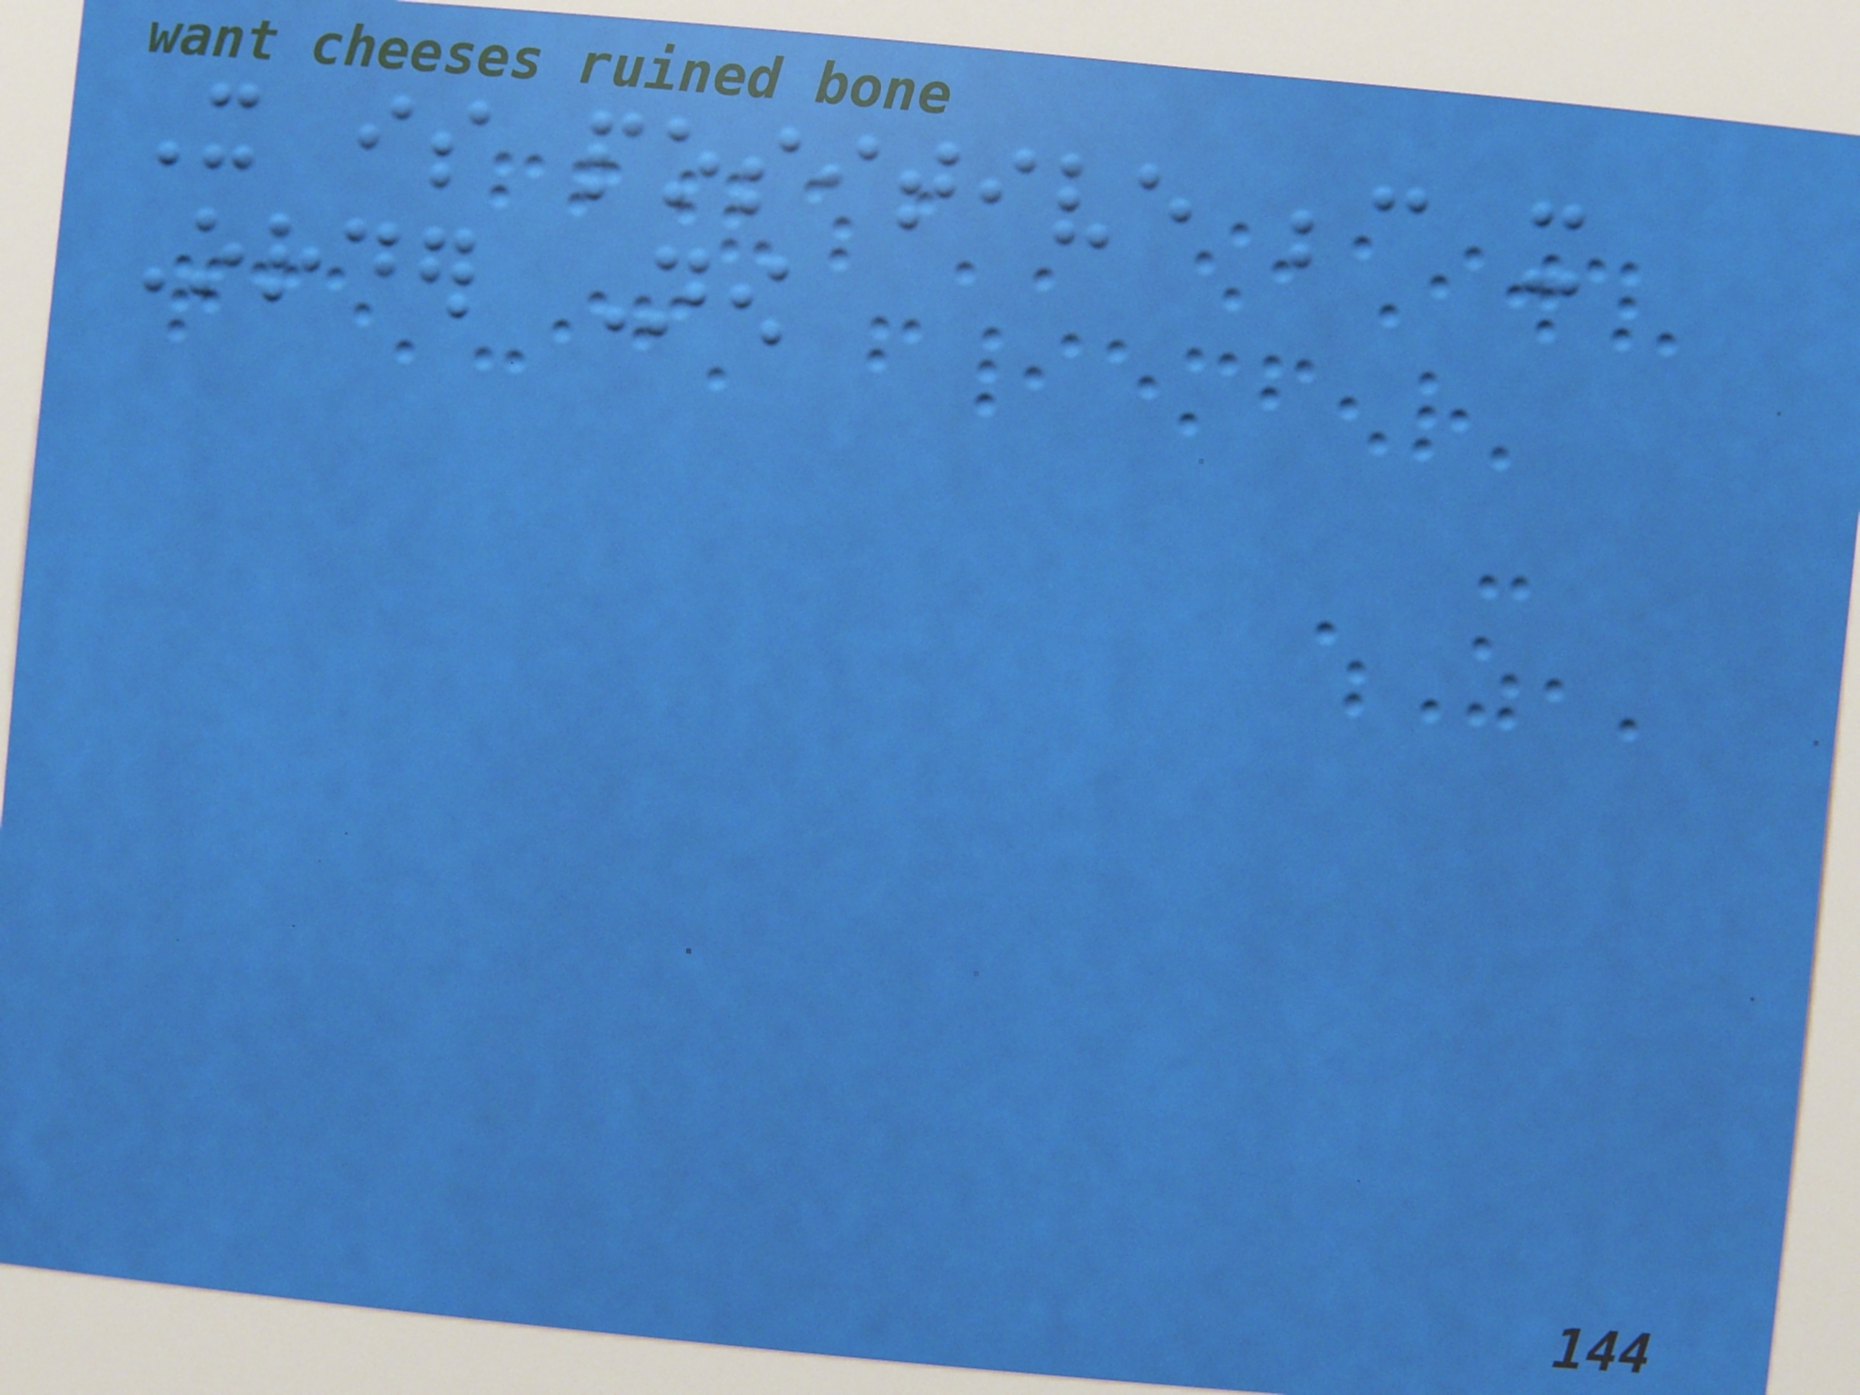It is positive because it
Order Now
